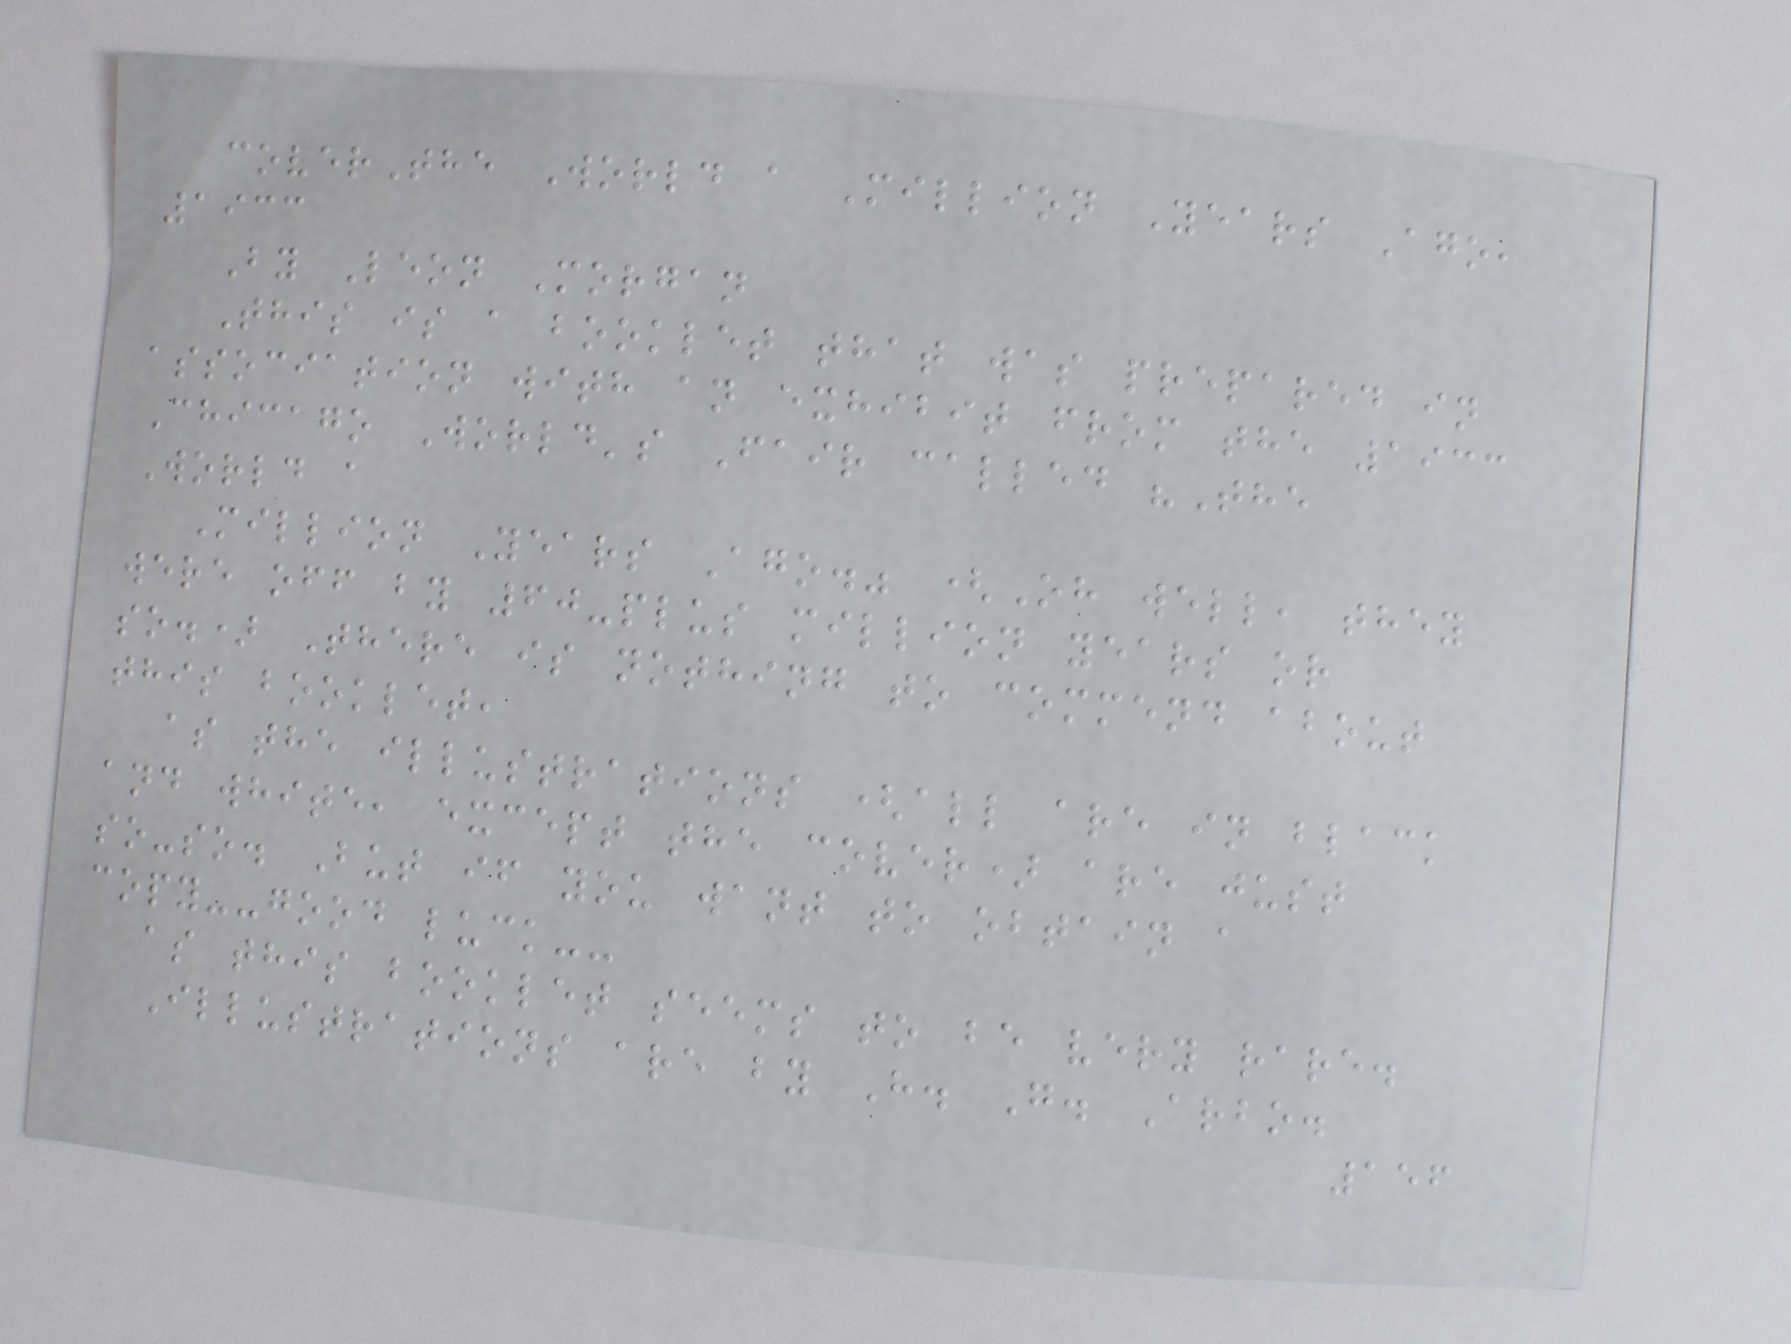coverThe World a Million Years Ago,
1933
By Leon Morgan
This is a booklet that was prepared in
association with an exhibit from the 1933
Chicago World's Fair called "The
World a
Million Years Ago." (Oh well, they
were off by 60-plus million years or
so.) There is nothing to commend about
this booklet,
as the illustrations (all are in black
and white, except the cover) are just
so-so. But if you want to obtain a
copy--good luck--
as this booklet seems to be very rare.
Illustrations are by H. G. Arbo.
156
